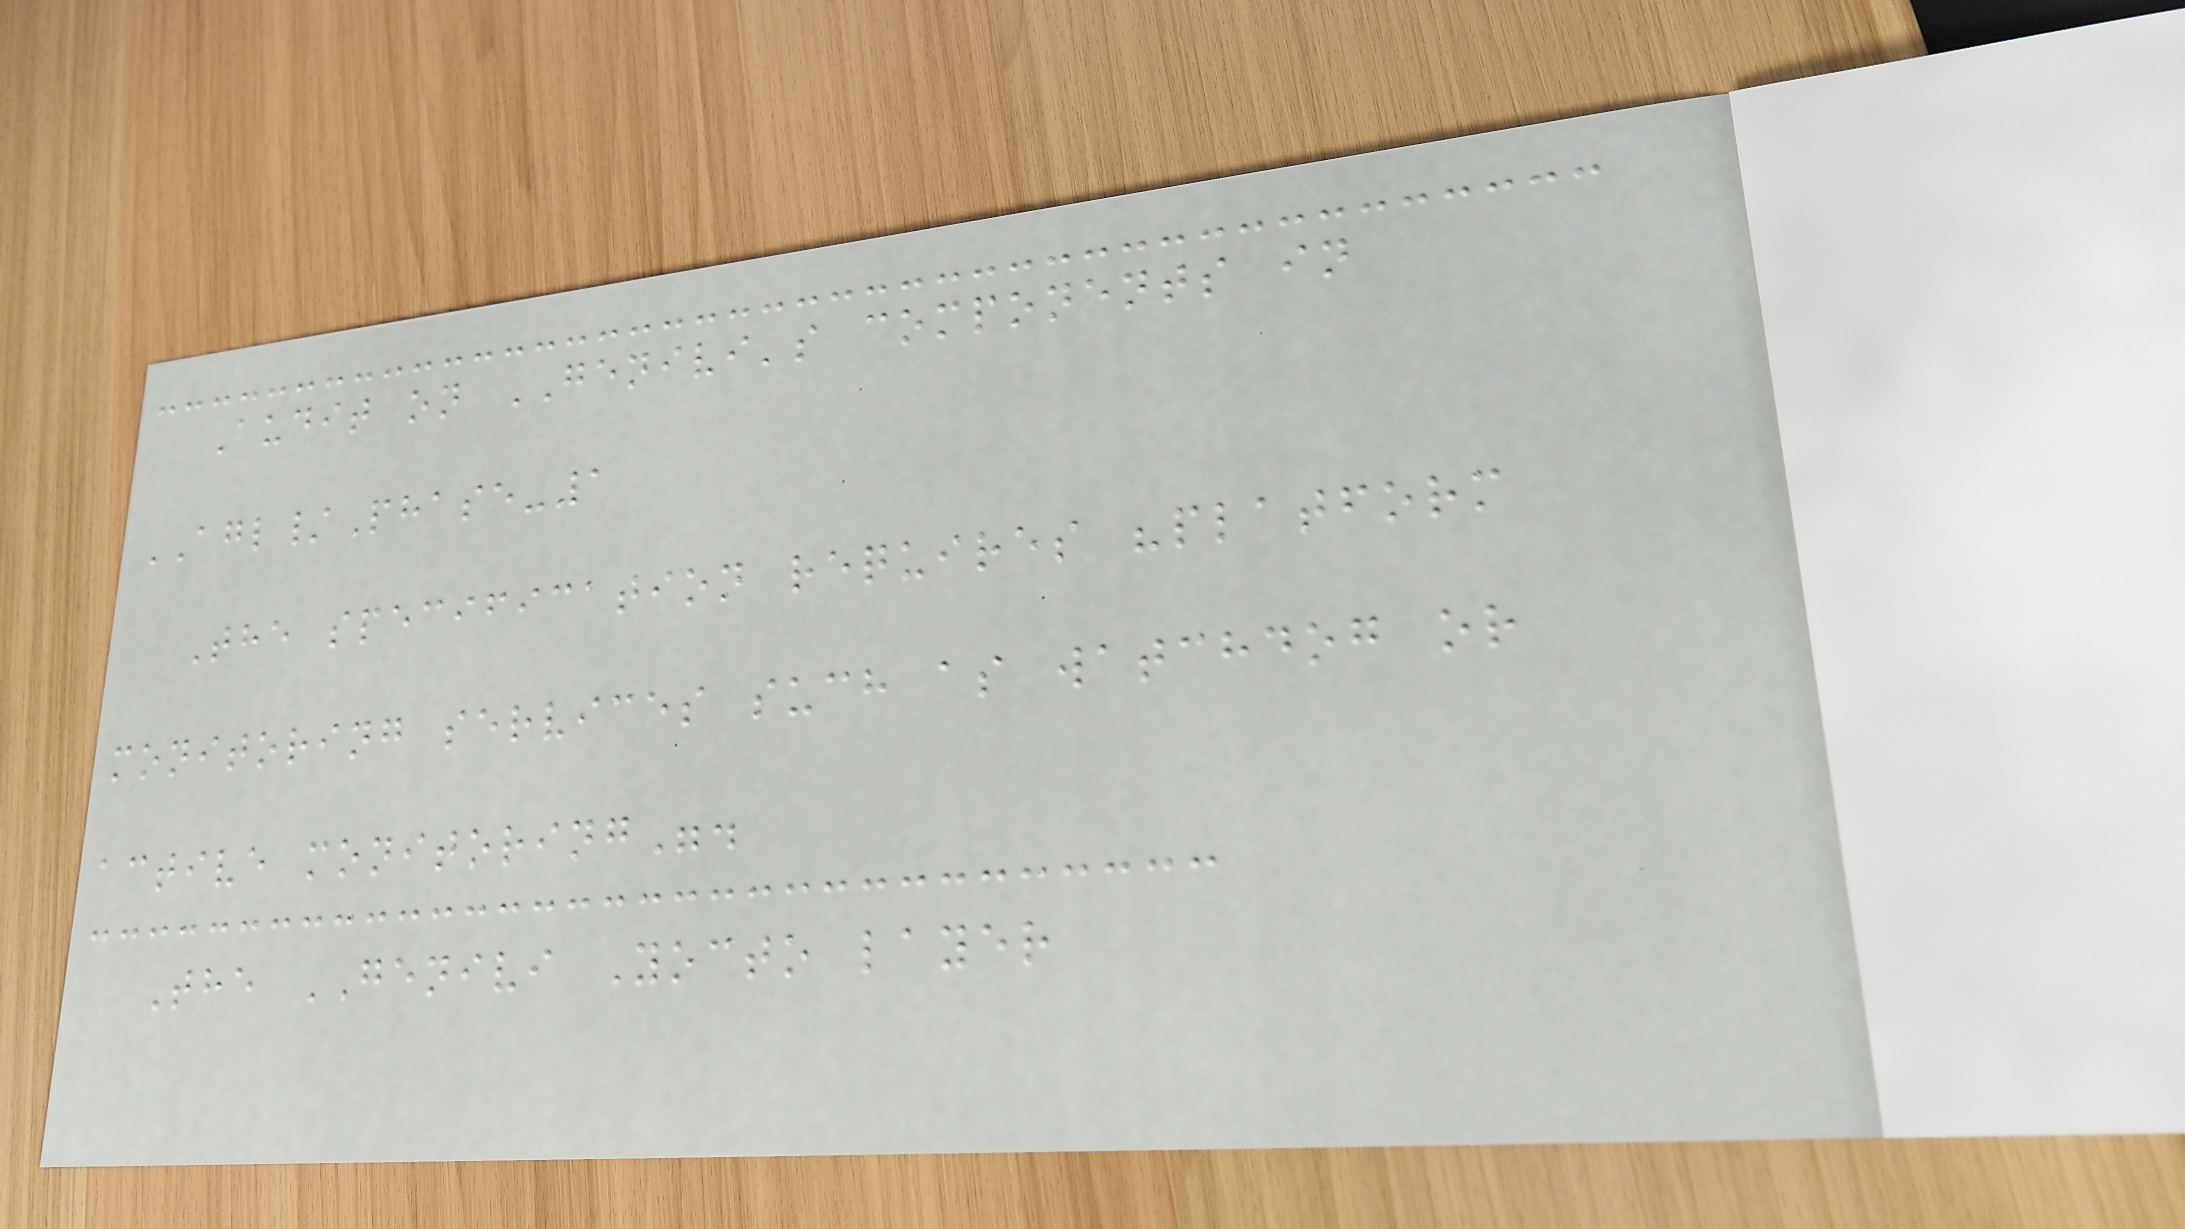Audit on GENIVI's components in
AGL/Phase-1
The specification requires "platform
monitoring services such as watchdog or
active monitoring".
The GENIVI Yocto layer
